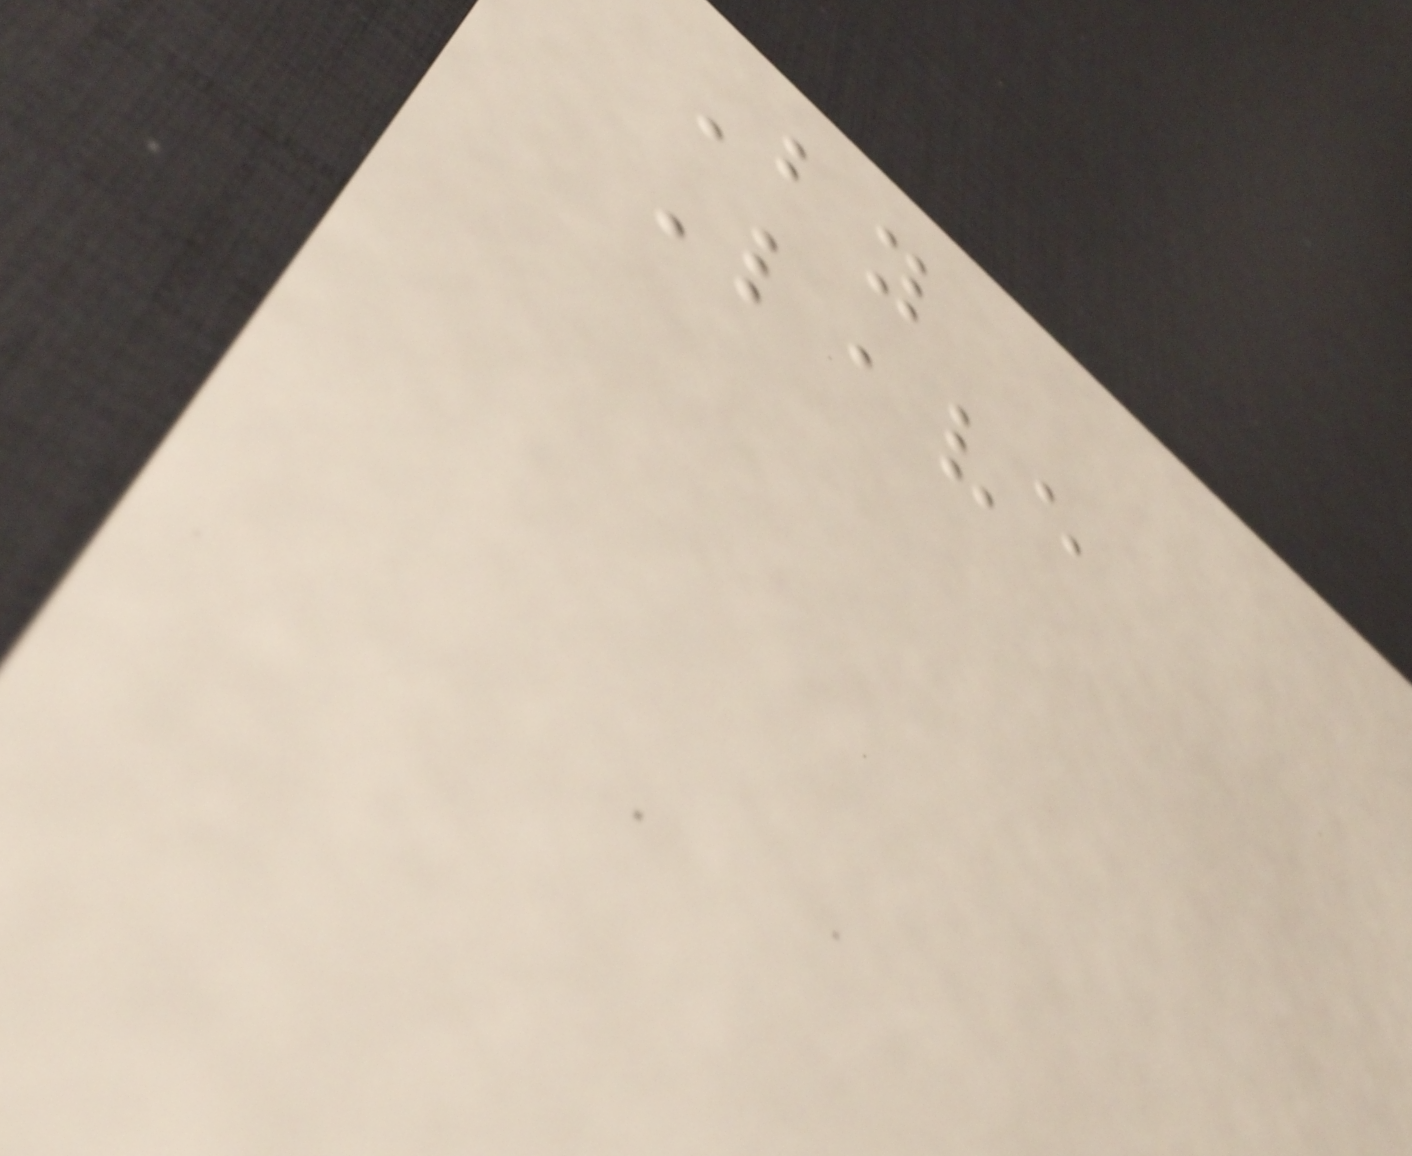By
Leave
